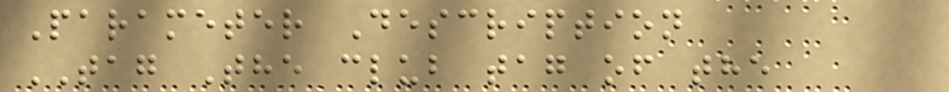Parameter Description
TAG The club tag of the
